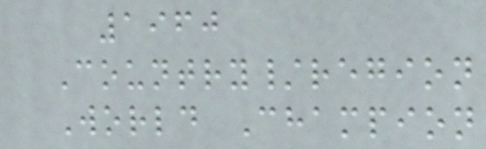1960
Country/region
World Champion
